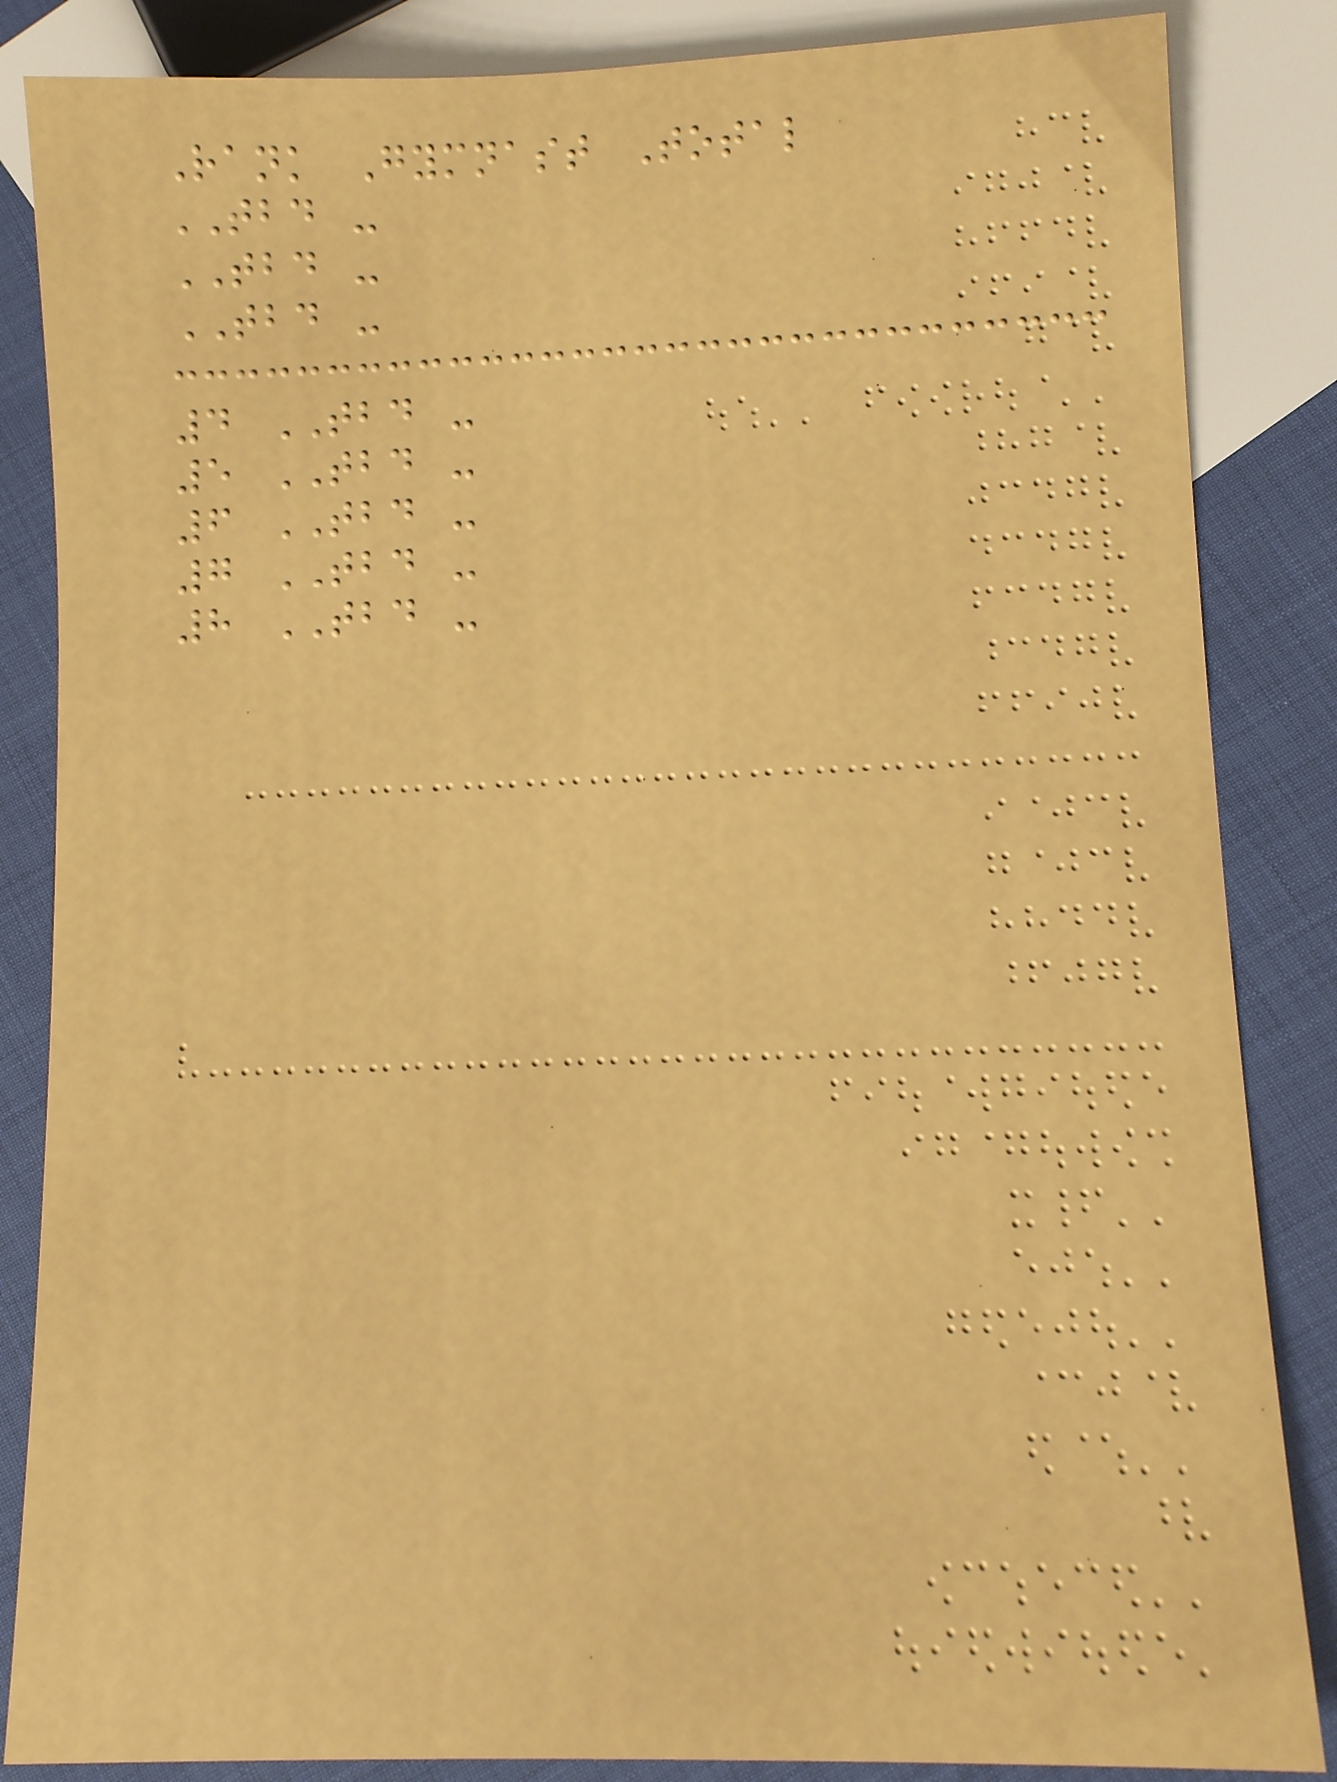Rank Gymnast Total
TBD -
TBD -
TBD -
4 TBD -
5 TBD -
6 TBD -
7 TBD -
8 TBD -
